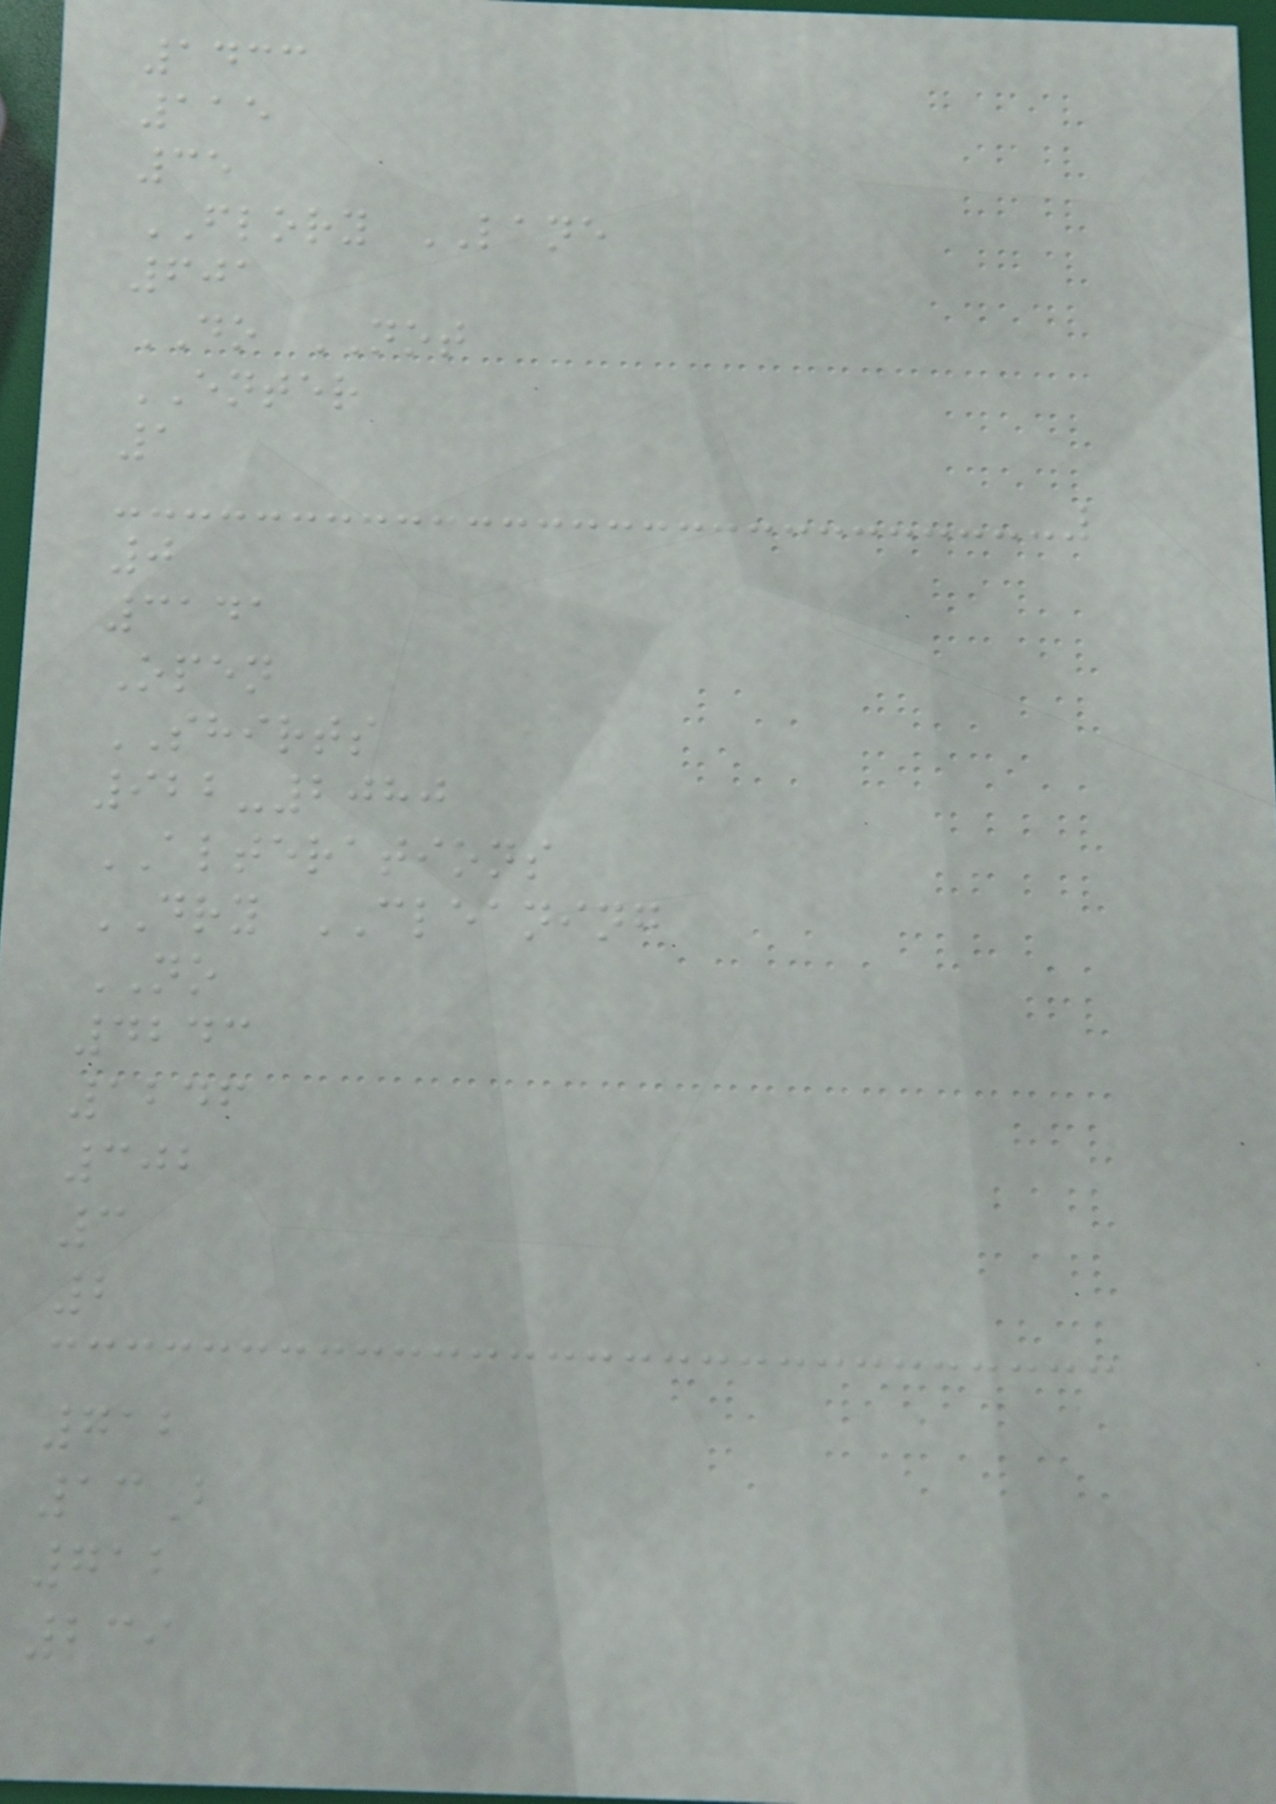1433
115
35
FLORY LANE
601
DO NOT
ENTER
1
0
3141
Open
SHIRTS
922-2080
ALTERATIONS
DRY CLEANING
NO
4243
1246
302
3
2
712
13B
712
239
